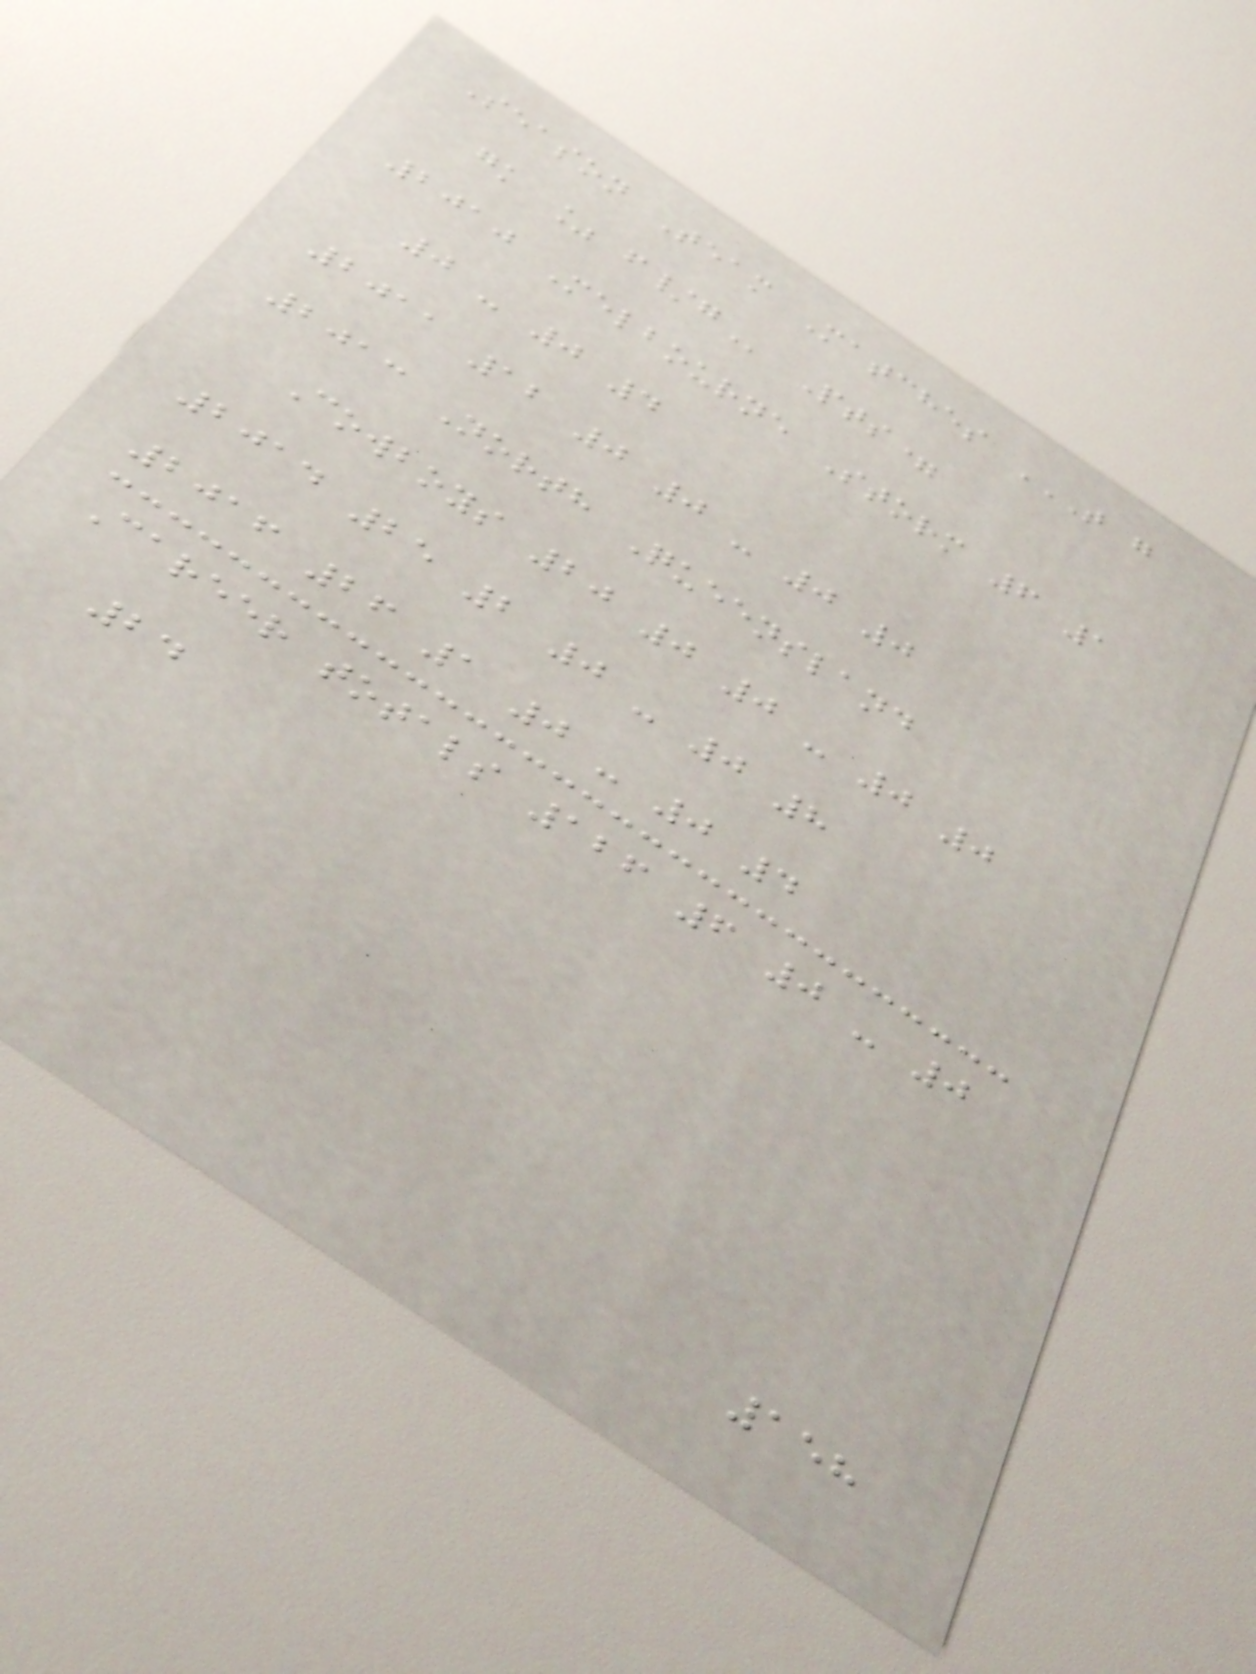Season Team Matches T G
GK % F/G Pts=
2010 Melbourne Storm 6 1
0 - 0 4
2011 12 0 0 - 0 0
2013 North Queensland
Cowboys 20 0 0 - 0 0
2014 25 2 0 - 0 8
2016 26 1 0 - 0 4
Career totals 126 6 0 - 0
24
158
